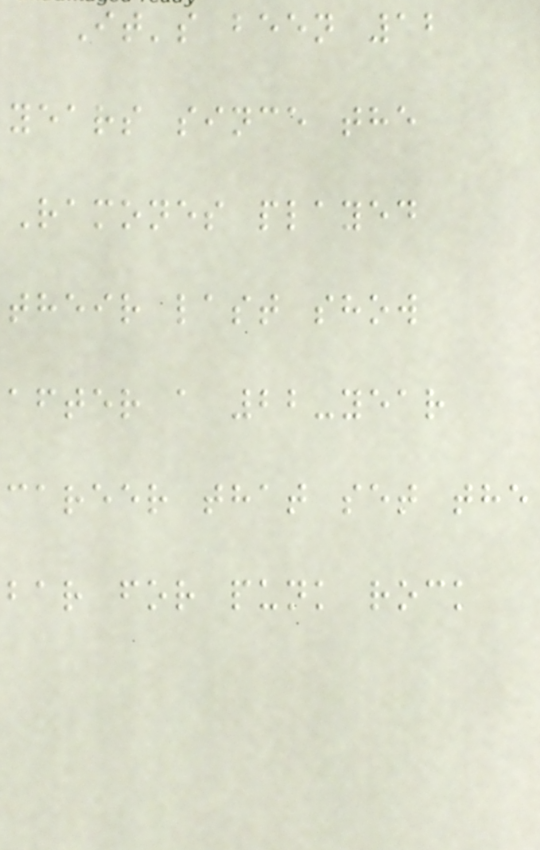It's been 12
years since the
Ramones played
their last show
after a 22-year
career that set the
bar for punk rock
